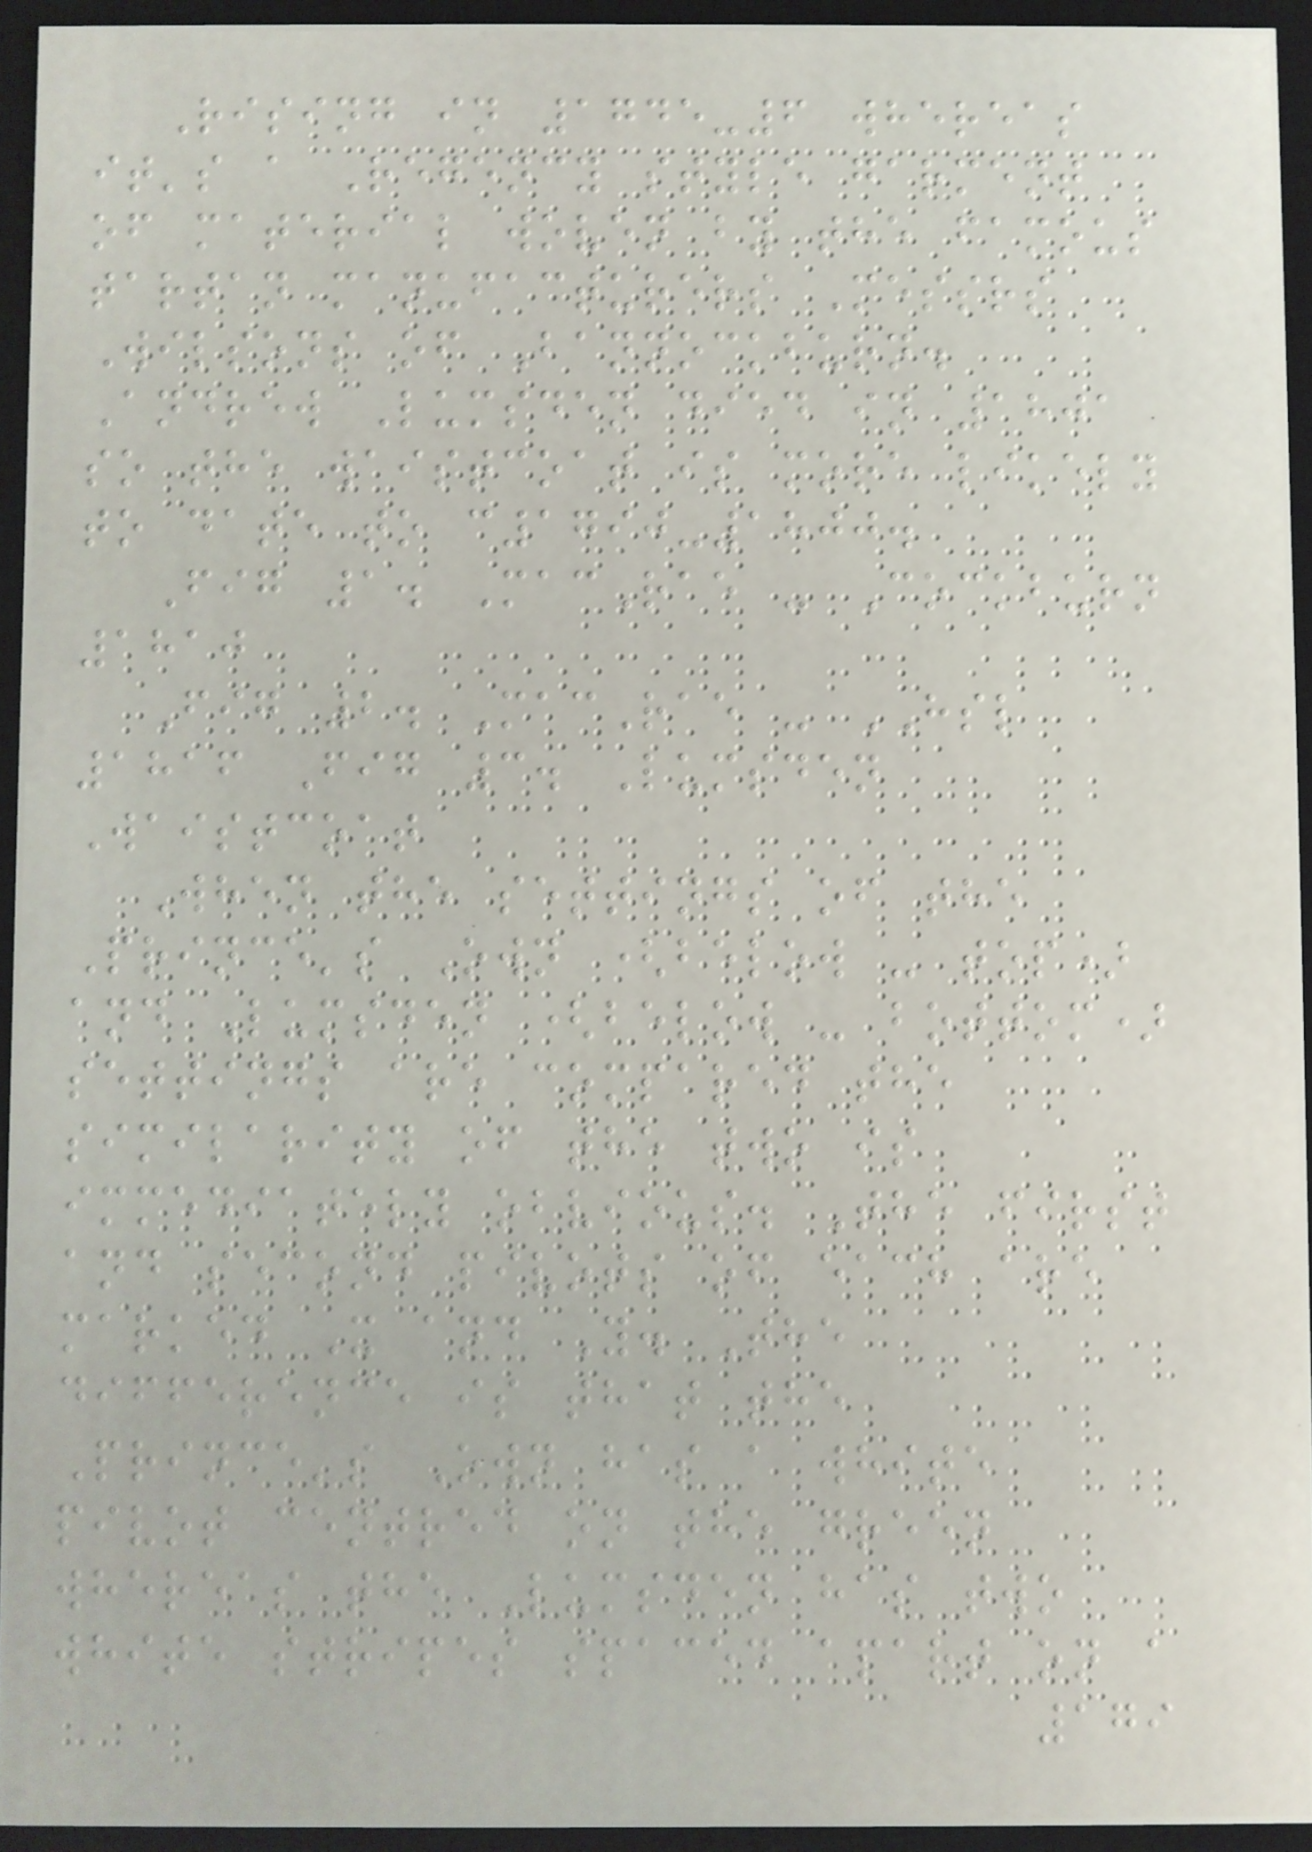Rising in 1745-6 whereas
it's a Regency style garment
of material woven by the famous
tartan manufacturers Messrs
Wilsons of Bannockburn.
Andrew Lumsden died in 1801
so the waistcoat is more likely
to date to c1790-1800.
Fig 1. MacRae - Cockburn
1810
Fig 2. MacRae - HSL
1816 Fig 3. Lumsden
Waistcoat
When the settings of the
Prince's Own (below - top)
and Lumsden (below - bottom)
settings are compared the
similarity of the two is
immediately obvious. The first
and second pivots of each are
marked X and Y. The
difference is that the
Prince's Own has a white
pivot centred on the green
whereas the Lumsden has two
white stripes spaced apart on a
179
